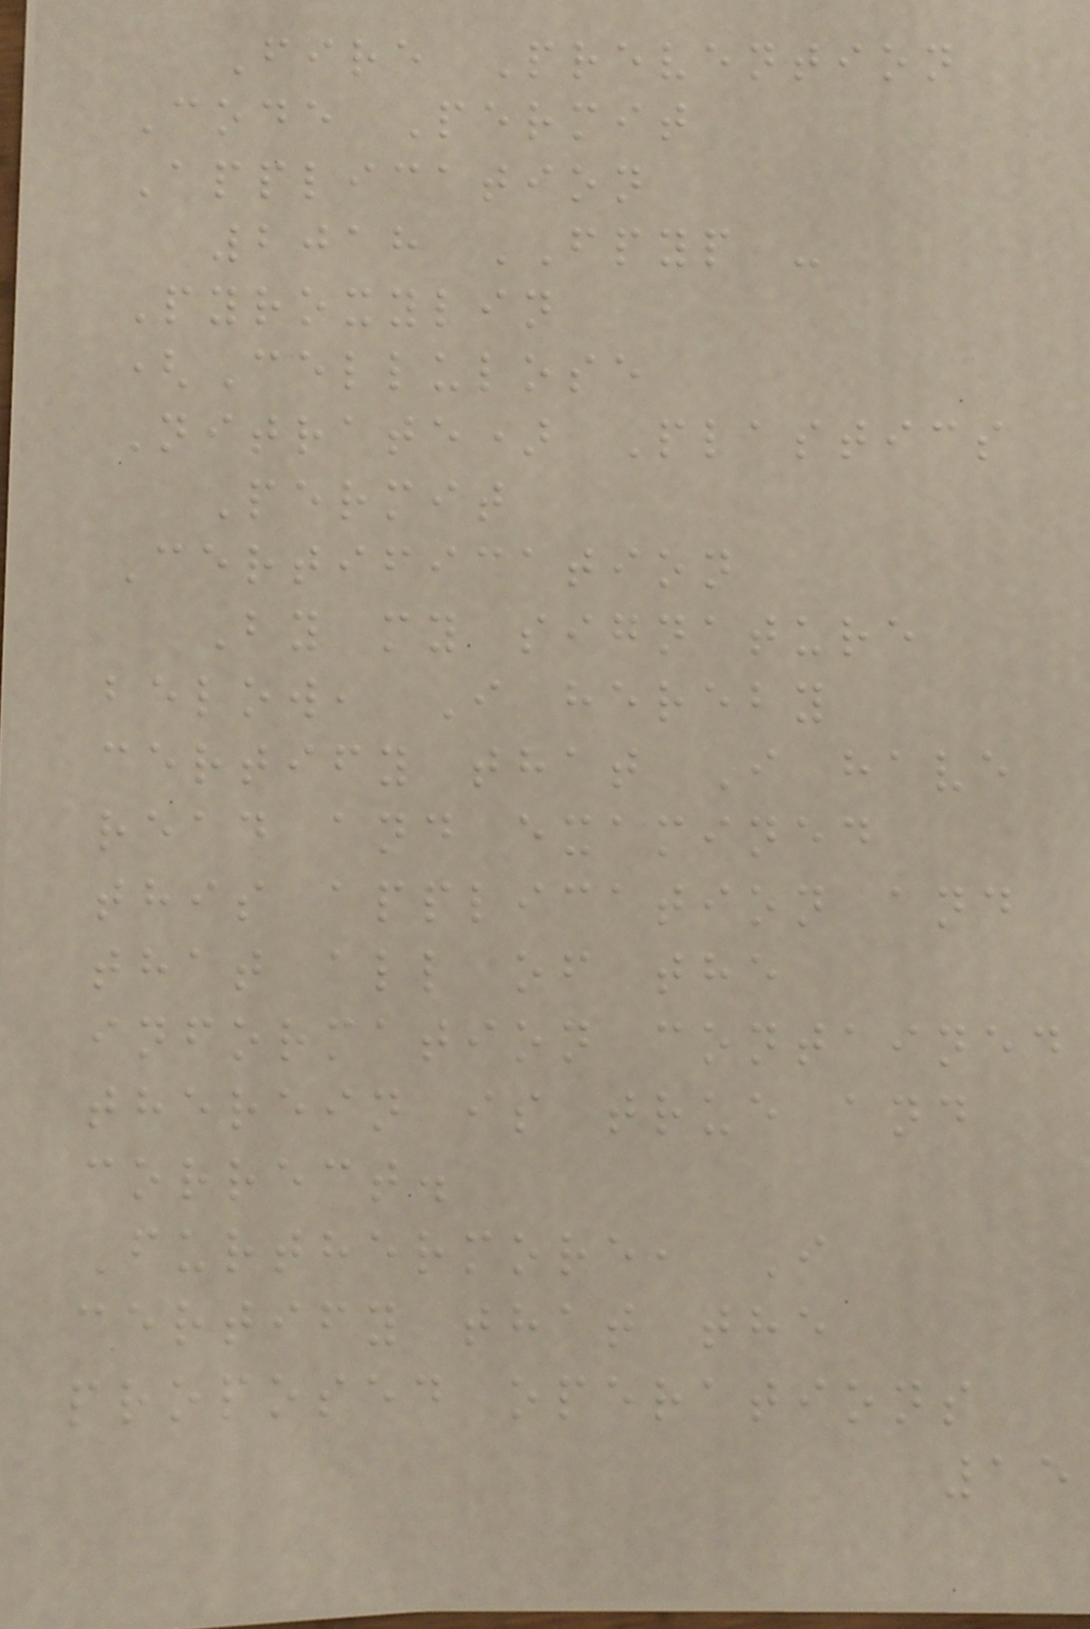Fire Prevention
Code Permit
Application
2018 FPYP -
Pyroxylin
(Cellulose
Nitrate) Plastics
Permit
Certification
By my signature
below, I hereby
certify that I have
read and examined
this application and
that all of the
information contained
therein is true and
correct.
Furthermore, I
certify that the
proposed operations
15
